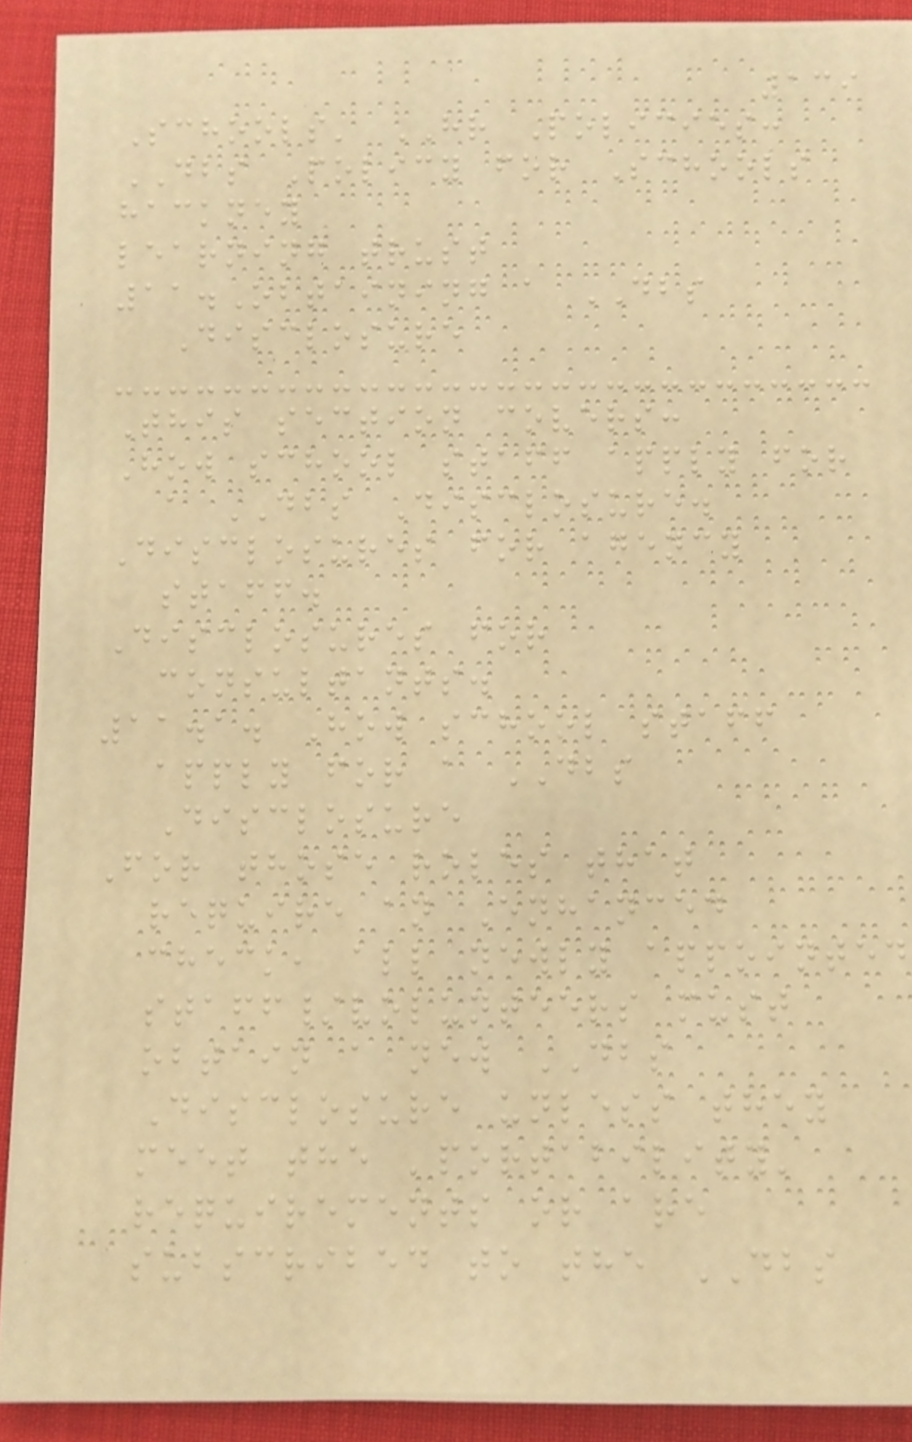139
Schools' HR Policies:
DBS Policy for Schools
hackney
learning trust
11.Obtaining a DBS
Disclosure
This section covers:
How school staff apply for
a DBS Disclosure.
Disclosures for agency
staff.
Disclosures for
consultants.
11.1. How school staff
apply for a DBS
Disclosure
For those roles that
require an Enhanced
check, all newly appointed
staff/volunteers must
obtain a new DBS
Disclosure unless they
meet the 'portability'
requirements or are
subscribed to the DBS
